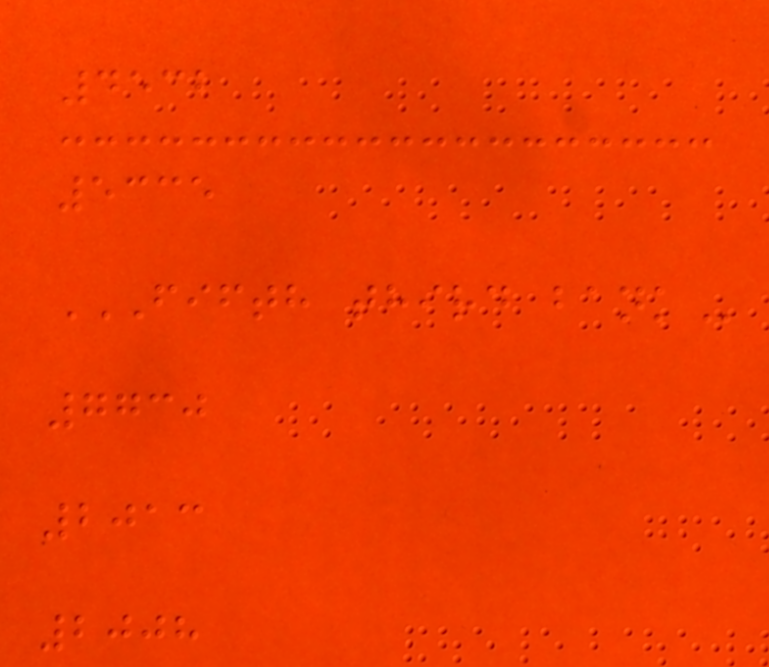4532
5335
FIFTH THIRD BANK
7730
2013
2008
